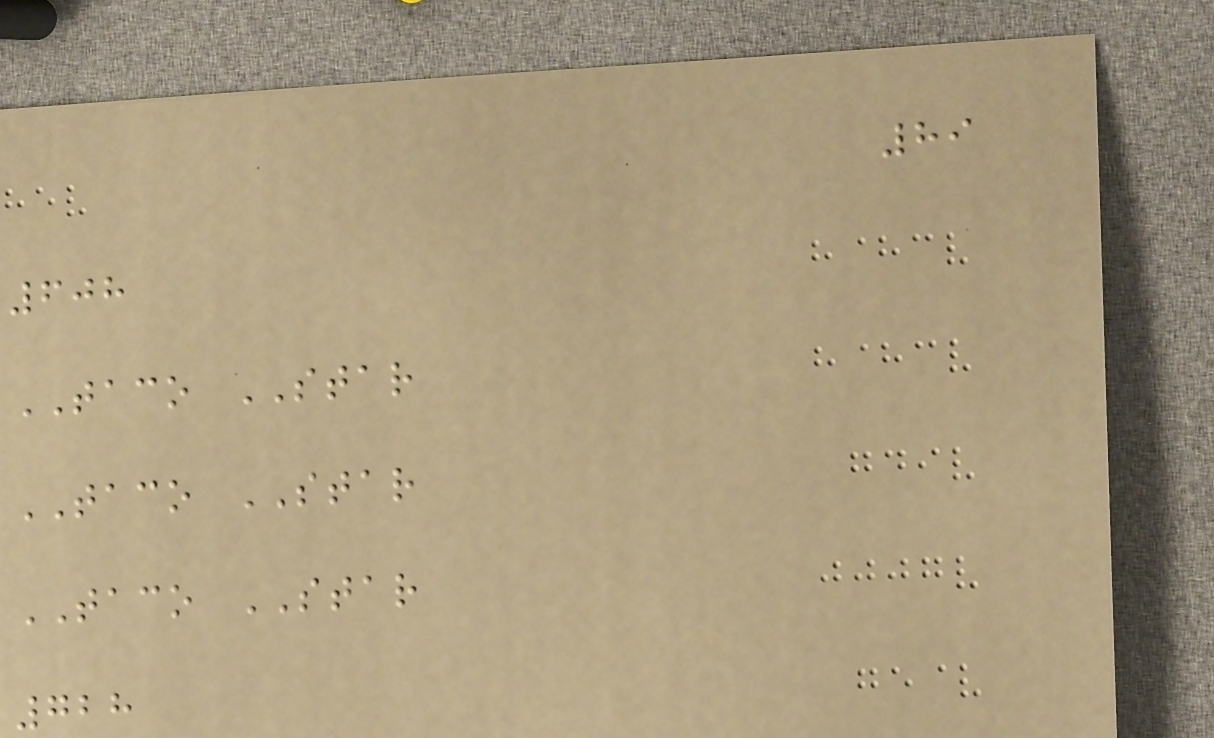89
608
TACO STAR
TACO STAR
TACO STAR
728
